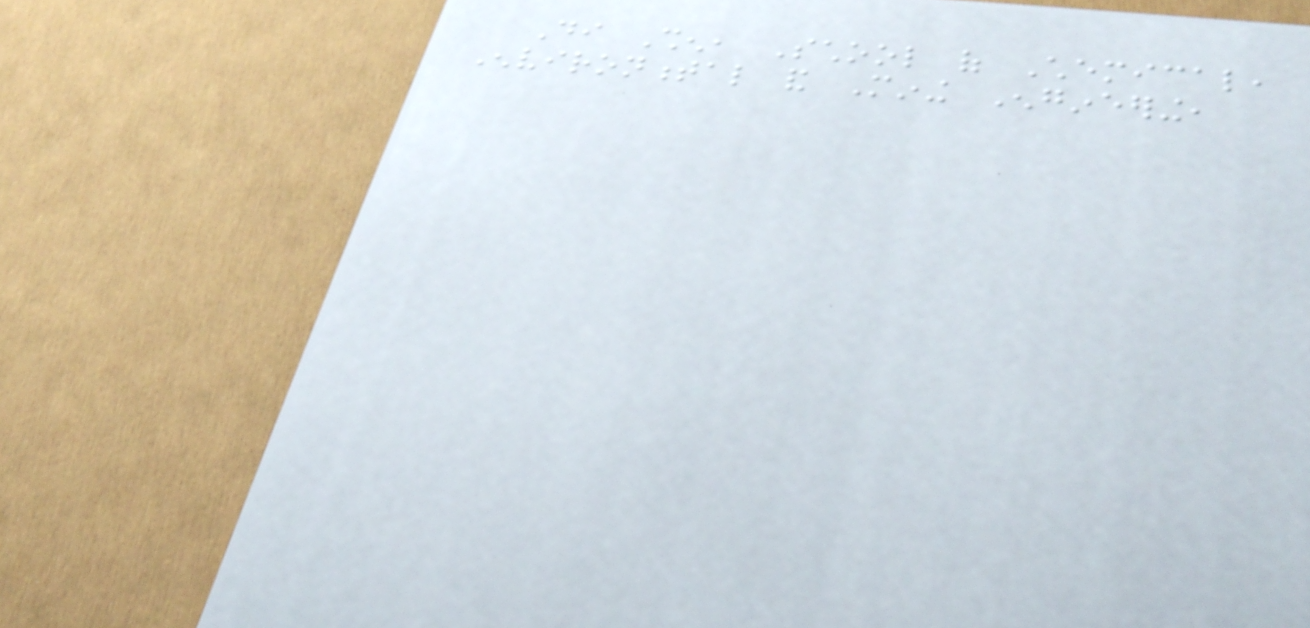Di Shen, School of Chemical,
Environmental and Mining Engineering,
